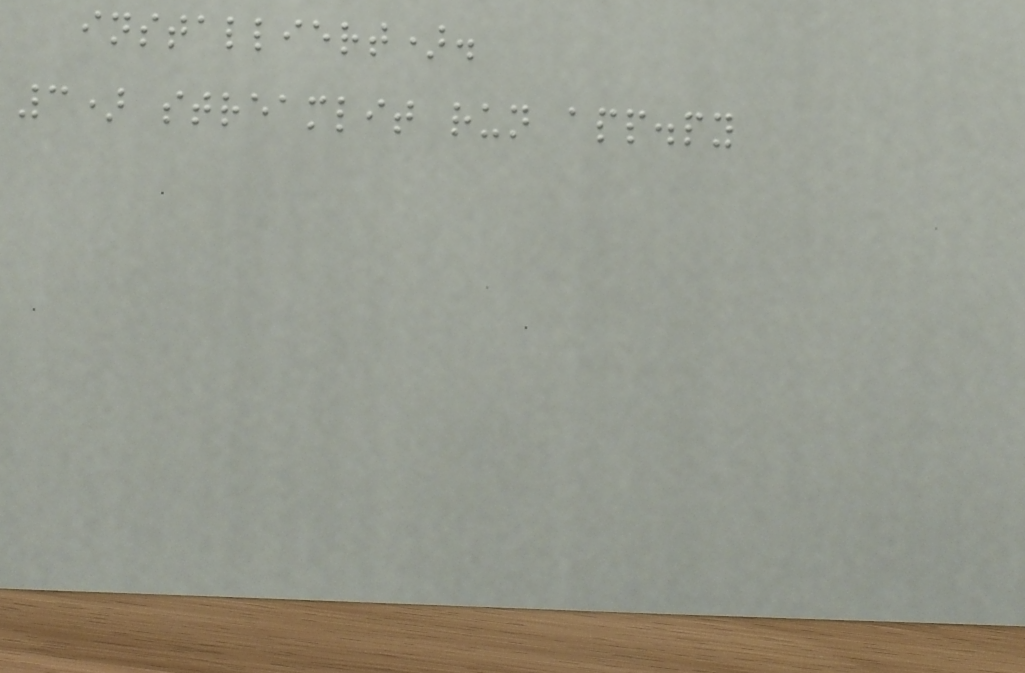installiert).
3) streamlit run app.py
